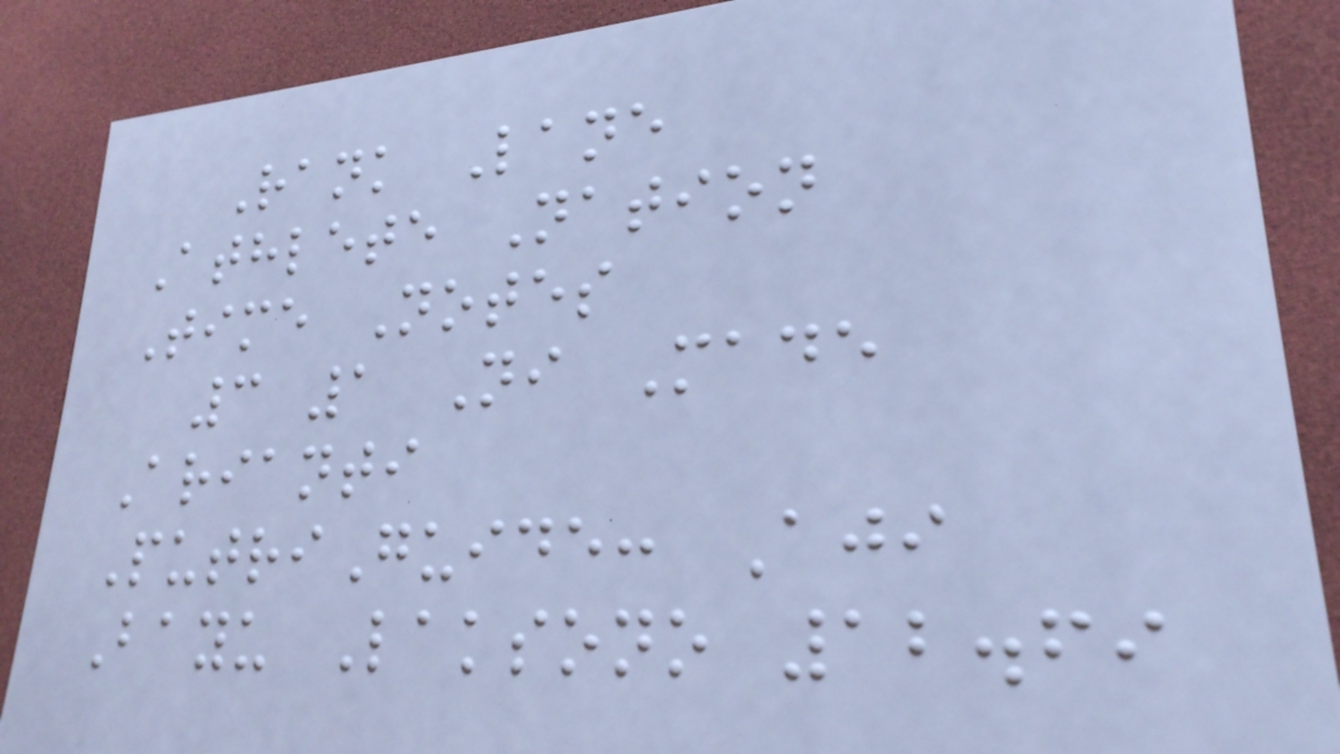Rank Lane
Athlete Nation
Time Notes
3 1 Ni Made
Arianti
PutriGuide: Aji
Bayu Laksono 12.69
